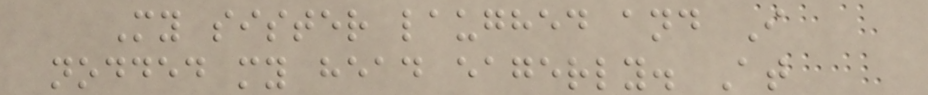My sister laughed and I
nodded my head eagerly. At
